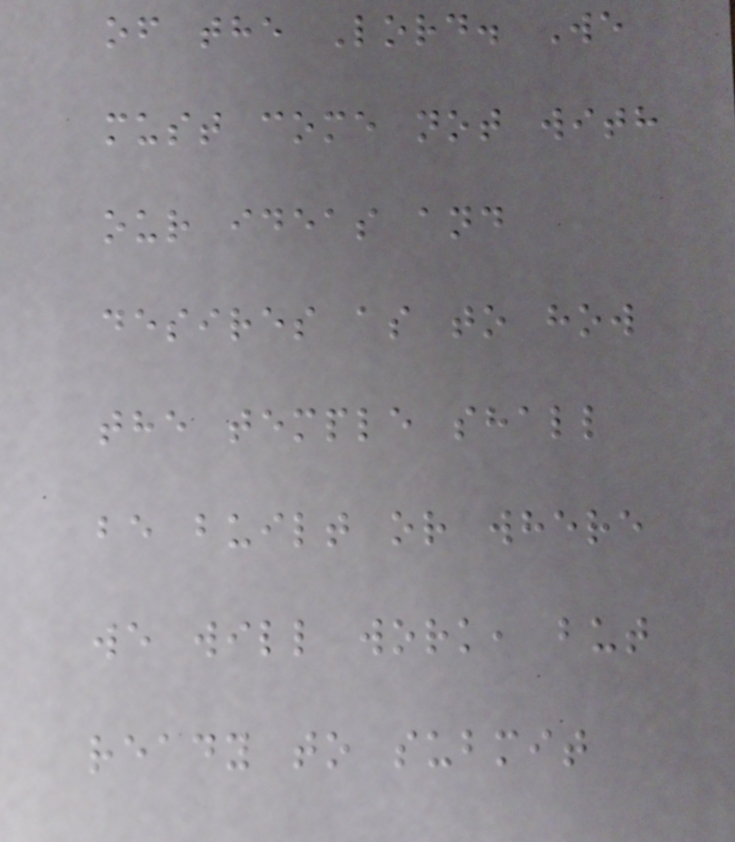of the Lord. We
must come not with
our ideas and
desires as to how
the temple shall
be built or where
we will work, but
ready to submit
